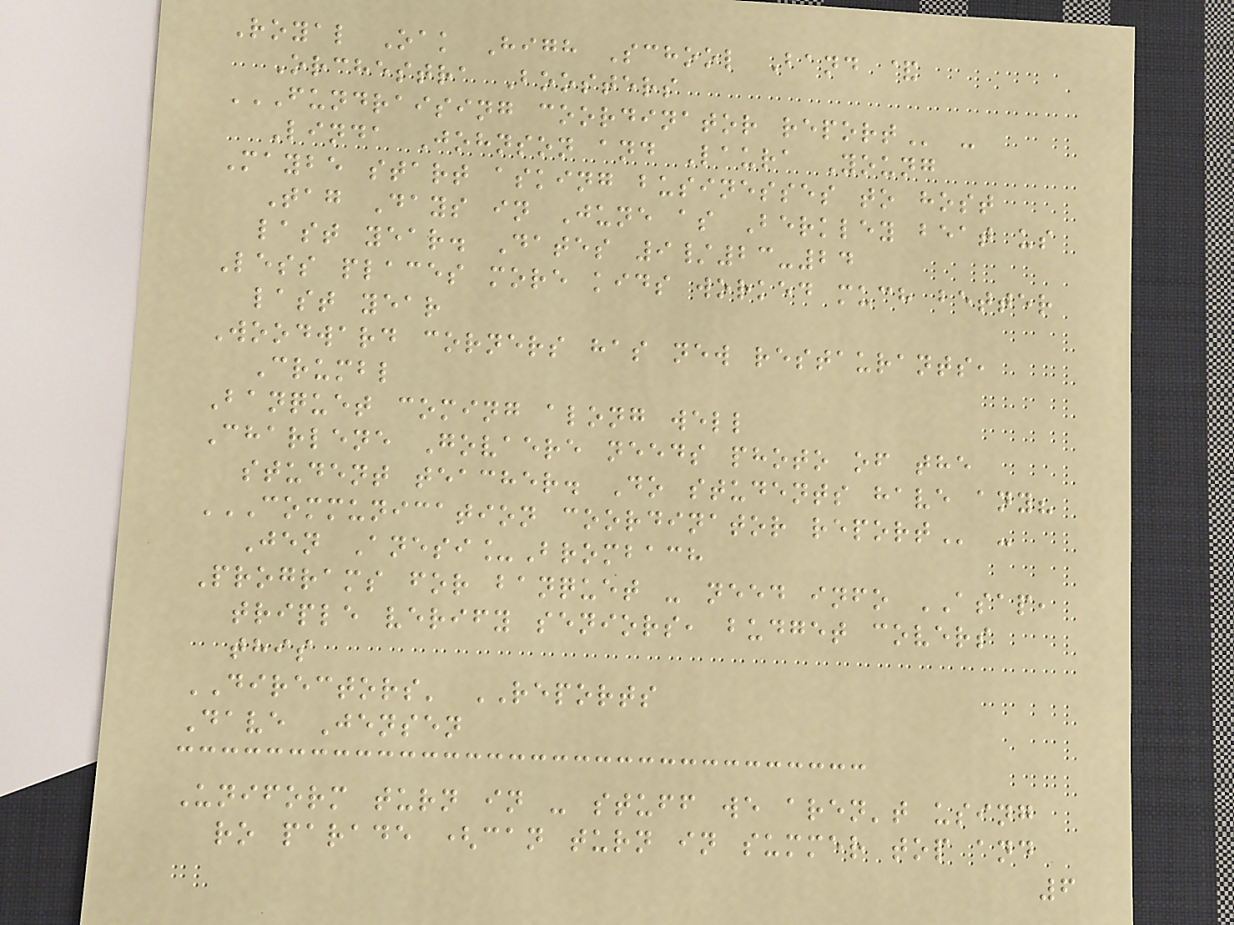Royal Oak High School Band &
Orchestra Boosters
FUNDRAISING COORDINATOR REPORT -
Linda Johnson and Laura Young
Maybe start asking businesses to host
Tag Days in June as Berkley beat us
last year. Dates 9/23-24
Less places more kids worked much better
last year
Woodward corners has new restaurants,
Crumbl
Banquet coming along well
Charlene Govaere needs photo of the
student teacher. Do students have any?
COMMUNICATION COORDINATOR REPORT -
Jen Anesi_Brombach
Programs for banquet - need info ASAP,
triple verify seniors, budget covers
this
DIRECTORS' REPORTS
Dave Jensen
Uniform turn in - stuff we aren't using
ro parade (can turn in summer top and
6
